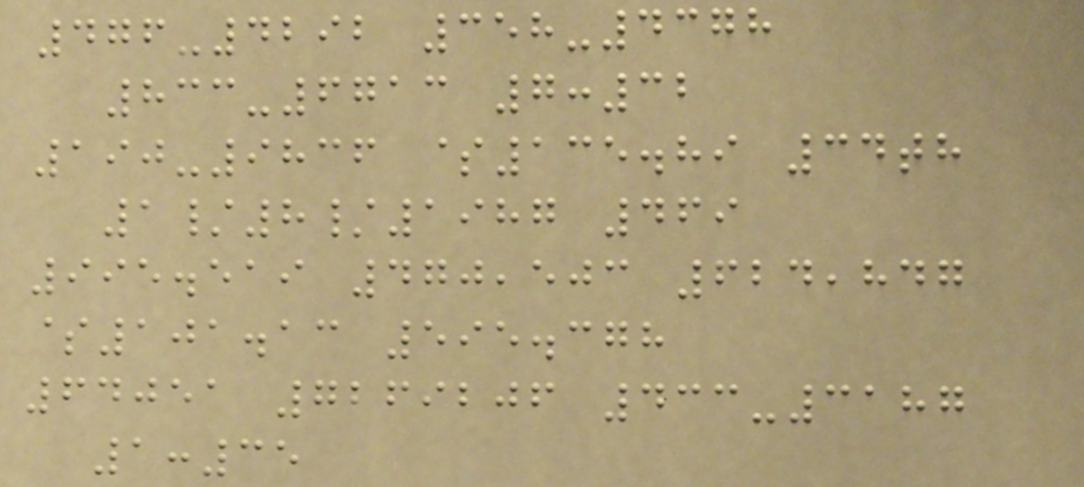476-4292 358-4378
833-6713 7:32
190-9836 $135.89 34th
1/8/1987 469
995.519 470,503 624,847
$101.13 595.378
64051 7269206 433-3187
1:35
